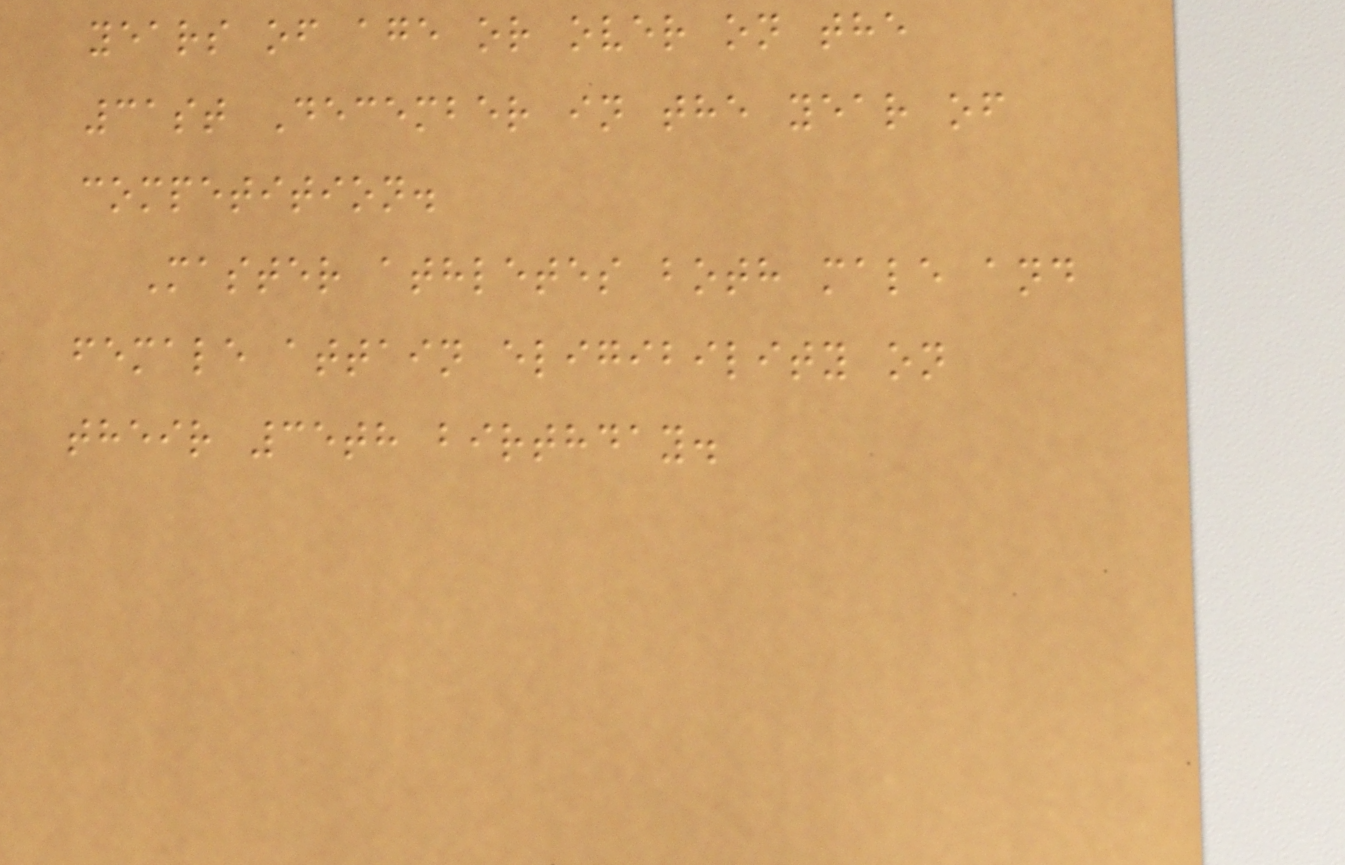years of age or over on the
31st December in the year of
competition.
Master athletes both male and
female attain eligibility on
their 35th birthday.
